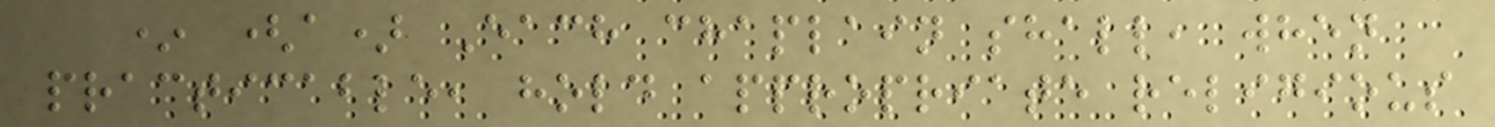* (a) Each chaplain shall, when
practicable, hold appropriate religious
